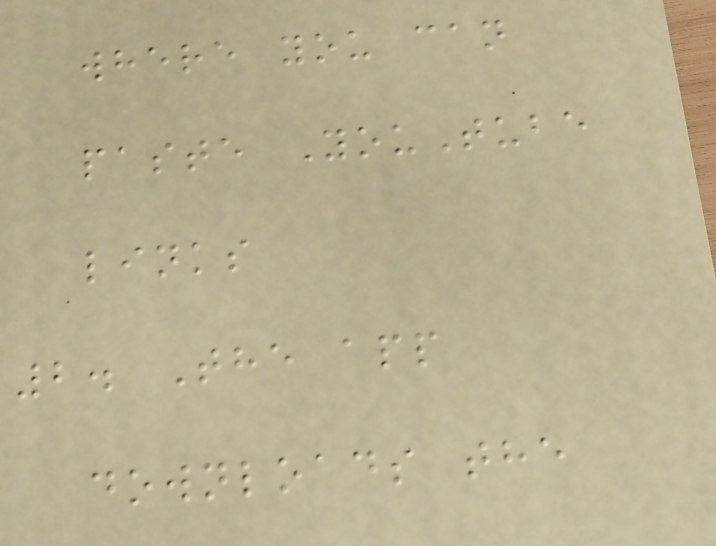where you can
paste YouTube
links
2. The app
downloads the
